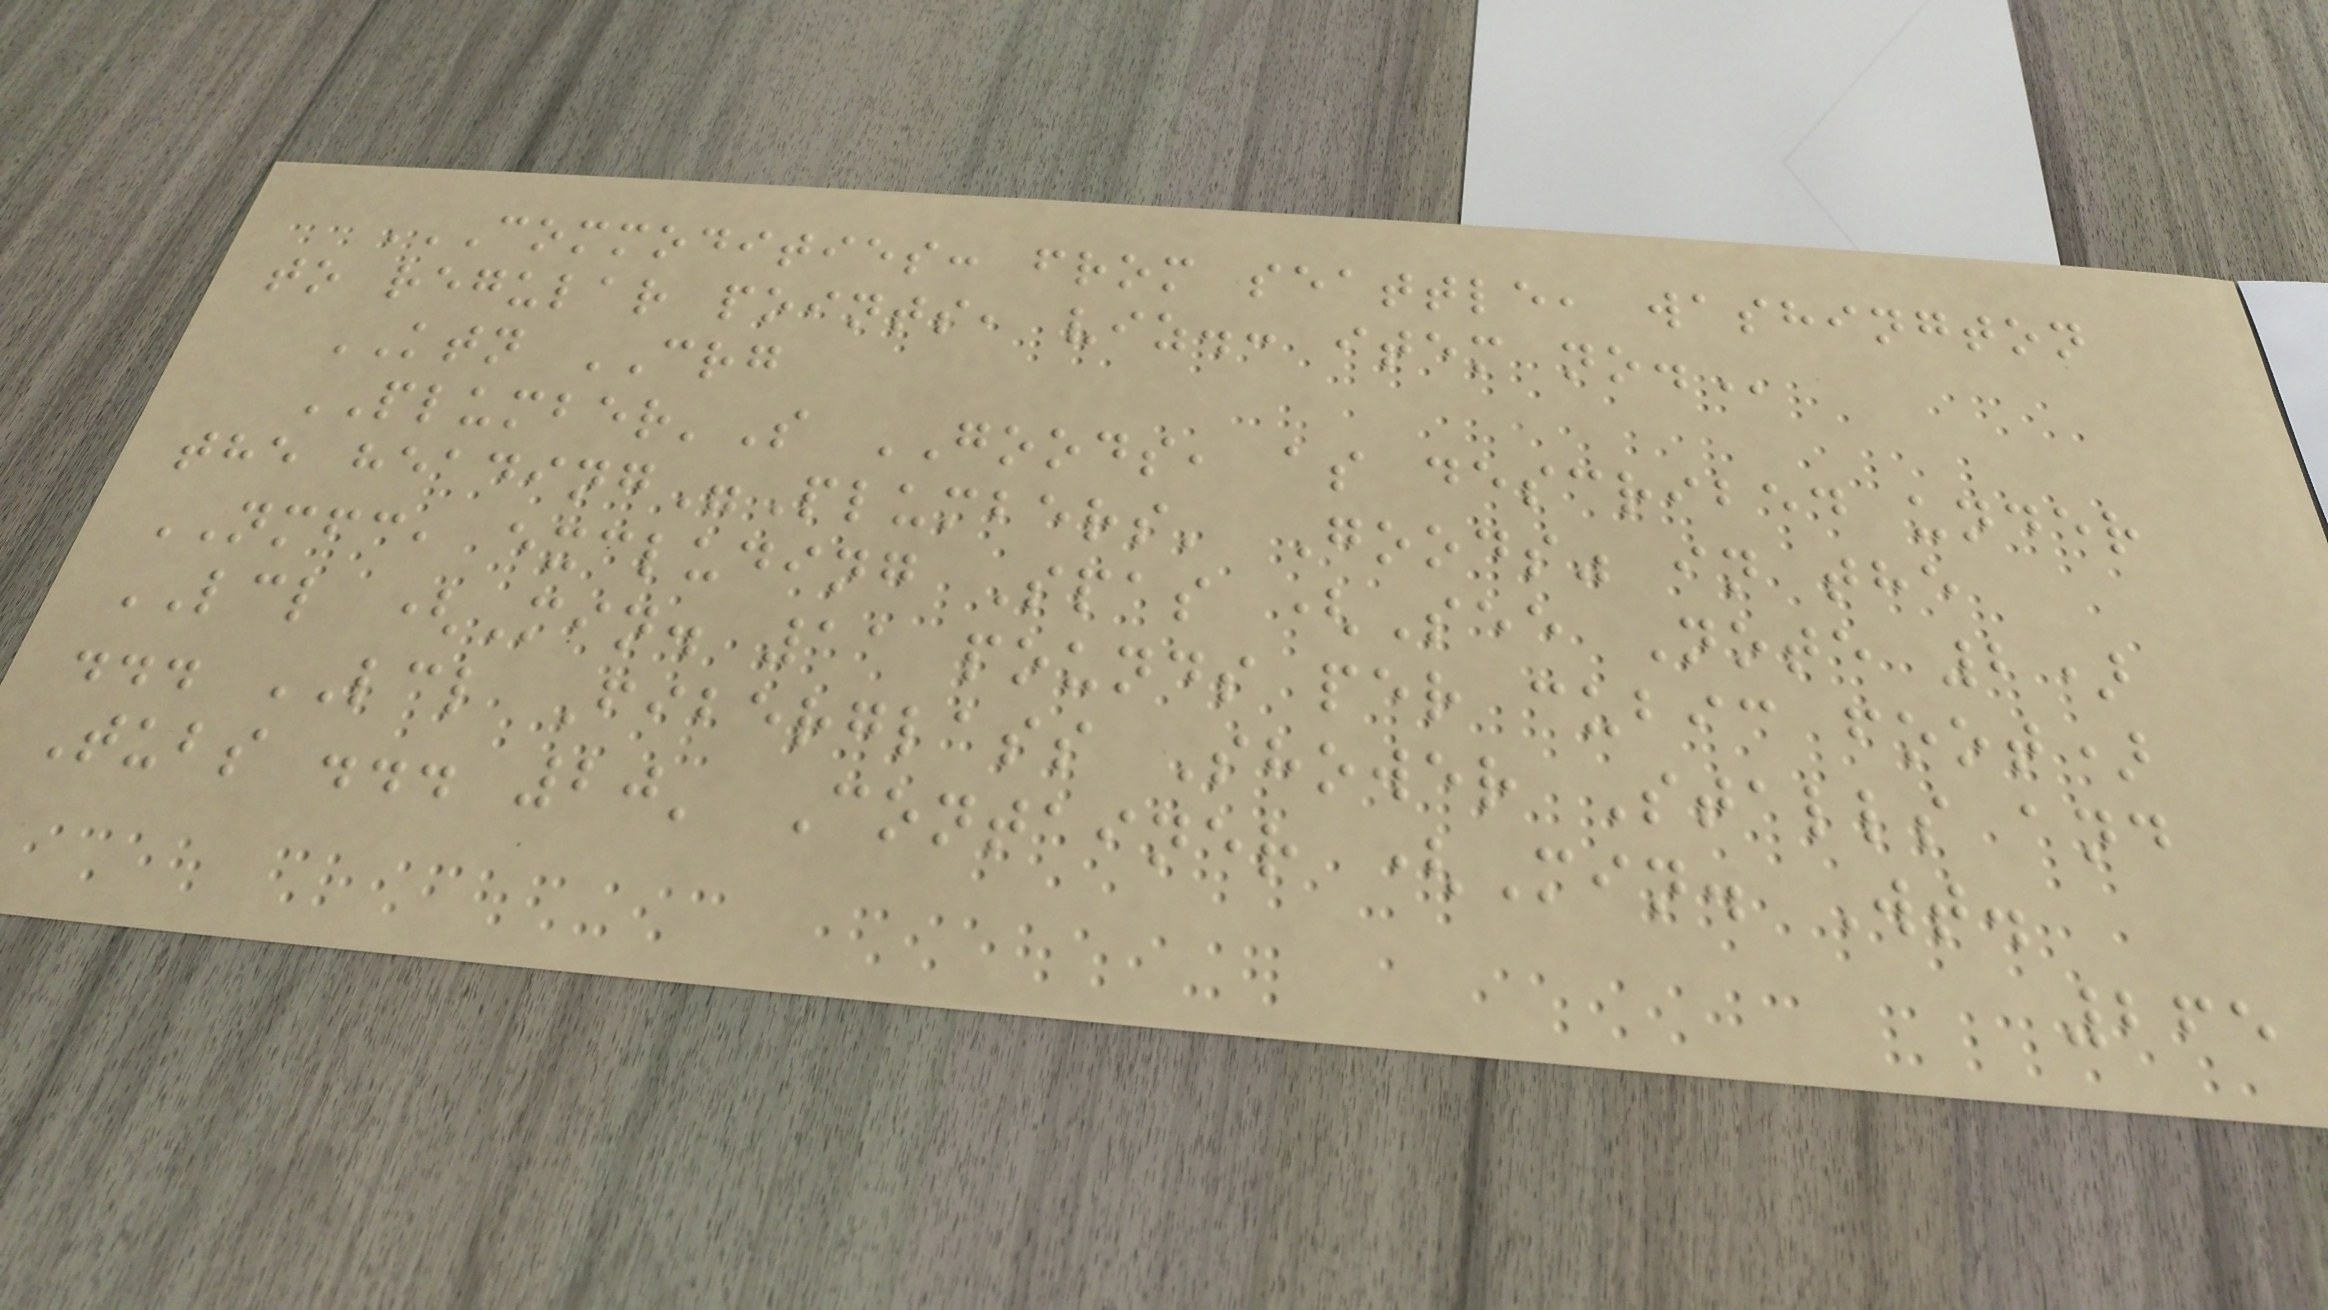COMMODITIES: FROM SEATTLE, WASHINGTON
TO REGULAR POINTS, VIZ.: ITEM NO.
KTN CRG
PLUMBER'S GOODS, as described under
the heading"Plumbers' Goods" in the
NMFC, excluding Spas (See Note 2)
LCL (Min. 11 pounds per cubic foot)
... LCL Fiberglass Shower Stalls and
Tubs ... 20' Container (Min. Wt.
265
